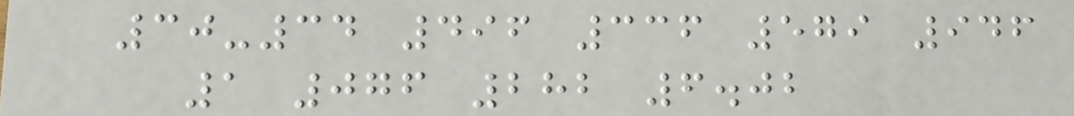30-34 496 336 579 946
1 076 282 6.02
